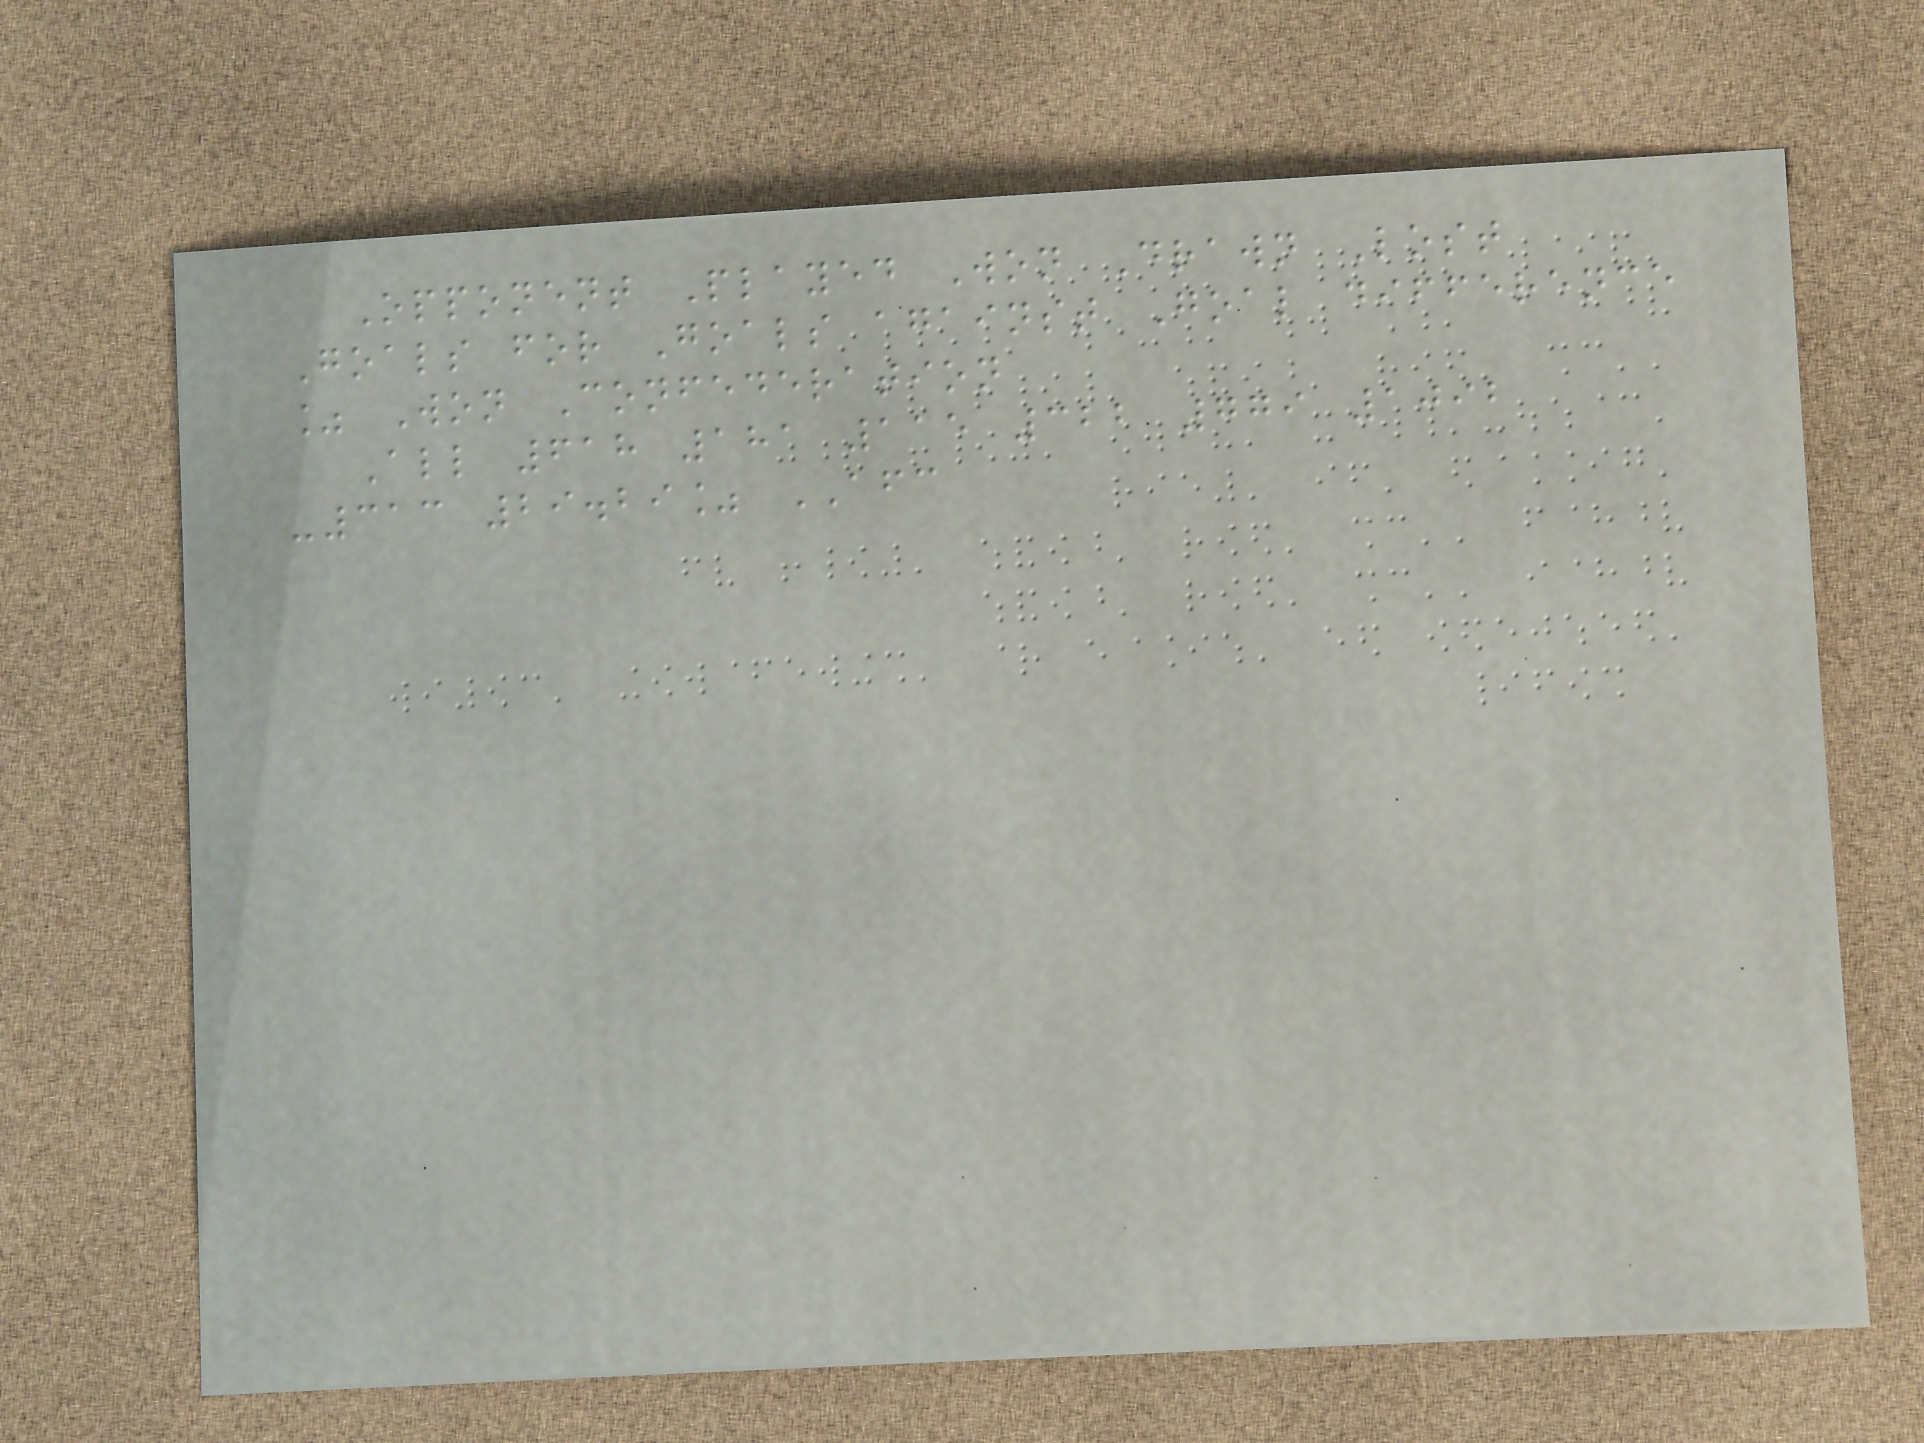Opponent Played Won Drawn Lost
Goals for Goals against Goal difference
% Won Confederation
All 618 181 115 322 779 1092
-313 29.29% AFC
